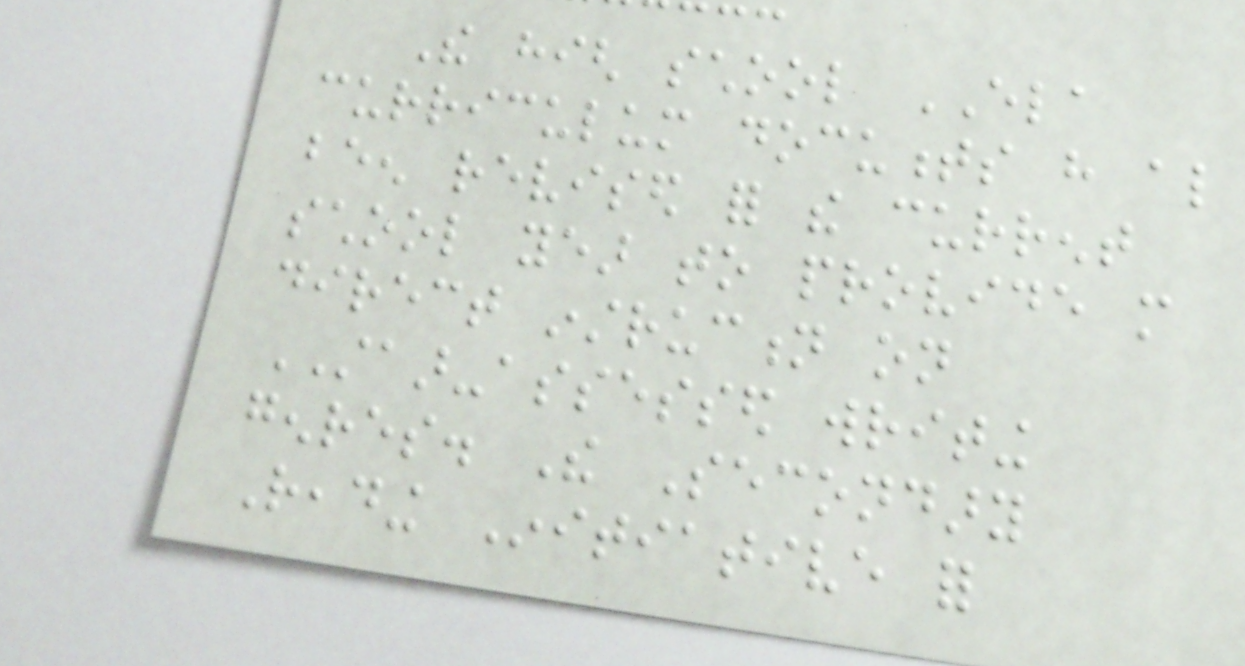The high school ELA
curriculum documents have also
been revised for the current
school year to provide more
direct instruction on
STAAR-assessed writing
genres. The Secondary
Reading Initiative for
